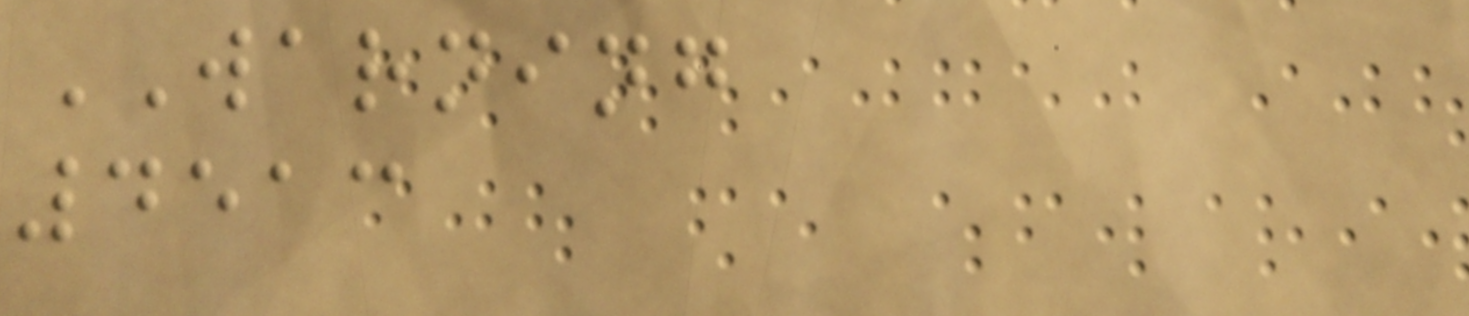WARNING
4513
